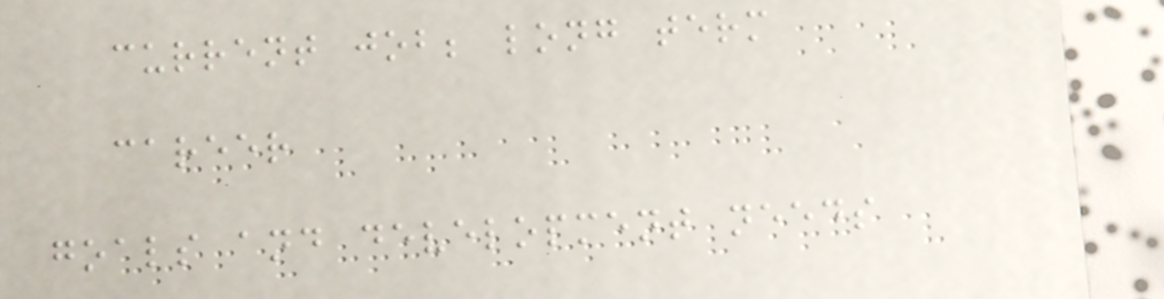current job; long term
career
goals and development needs
